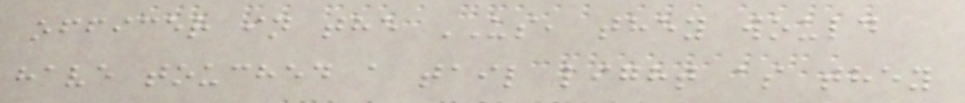officer in the US, they would
have touched a tail light as they
